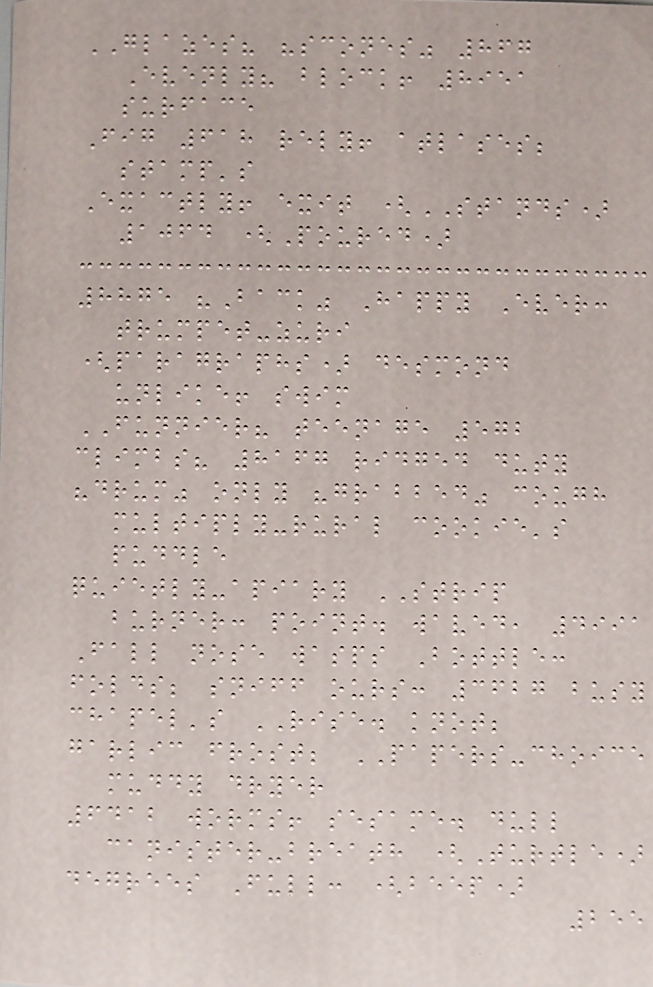GLAZES? "scones" 867
Evenly? block! 8951
surface
Fig 618 rely! atlases;
stamp's
Exactly! exit (STANDS)
1064 (Poured)
8875 "Back" Happy Ever:
trumpet-zuri
(paragraphs) desmond
unlike! swim
FUNNIER? teenage 572
climbs? 8167 ridged duty
"drum" only "grabbed" cough
multiply-rural cookie's
puddle
quietly-apiary STRIP
burner: point. waved, 4991
Fall nose wasps Bottle:
folds; sniff ours: 3627 busy
chapel's RISE. knot;
garlic frost; PAPERS-choice
muddy dryer
6412 worms! sesame. dull
canister-breath (Turtle)
degrees Full: (beep)
255
